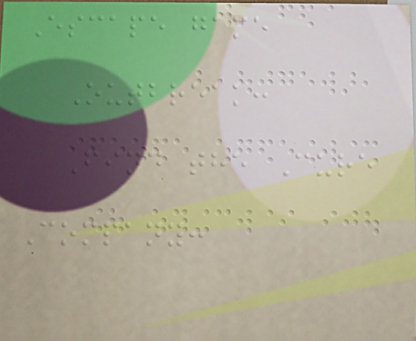Escape game
Outbreak:
Find the Cure
Company:
